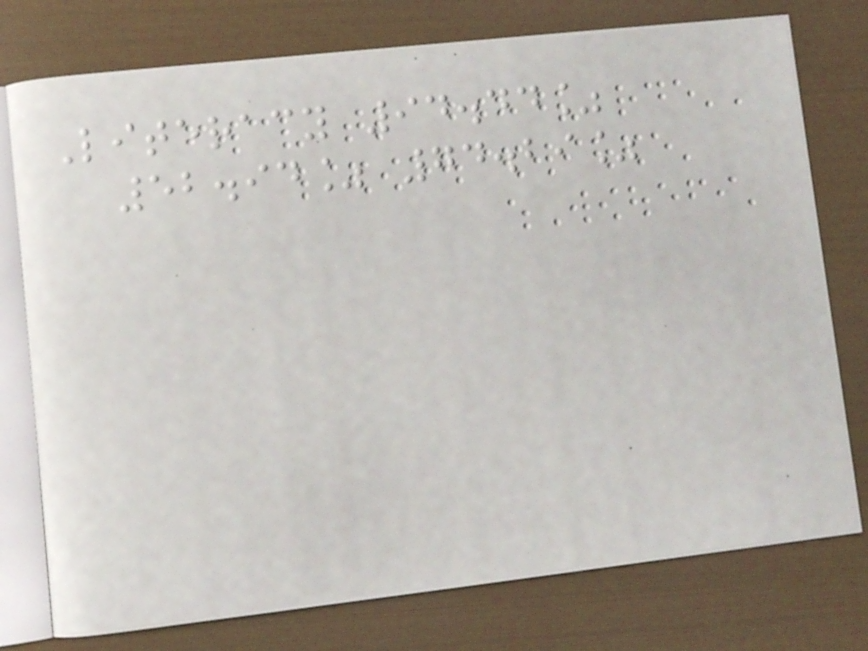Literacy 94.44%
52.94% 74.29%
